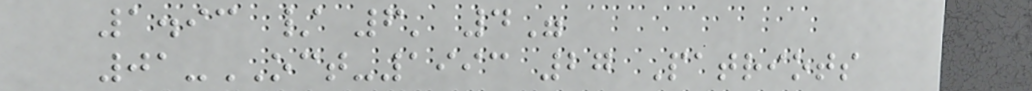1.93 / 6' 4"
01-OCT-1993 27 Patriots
